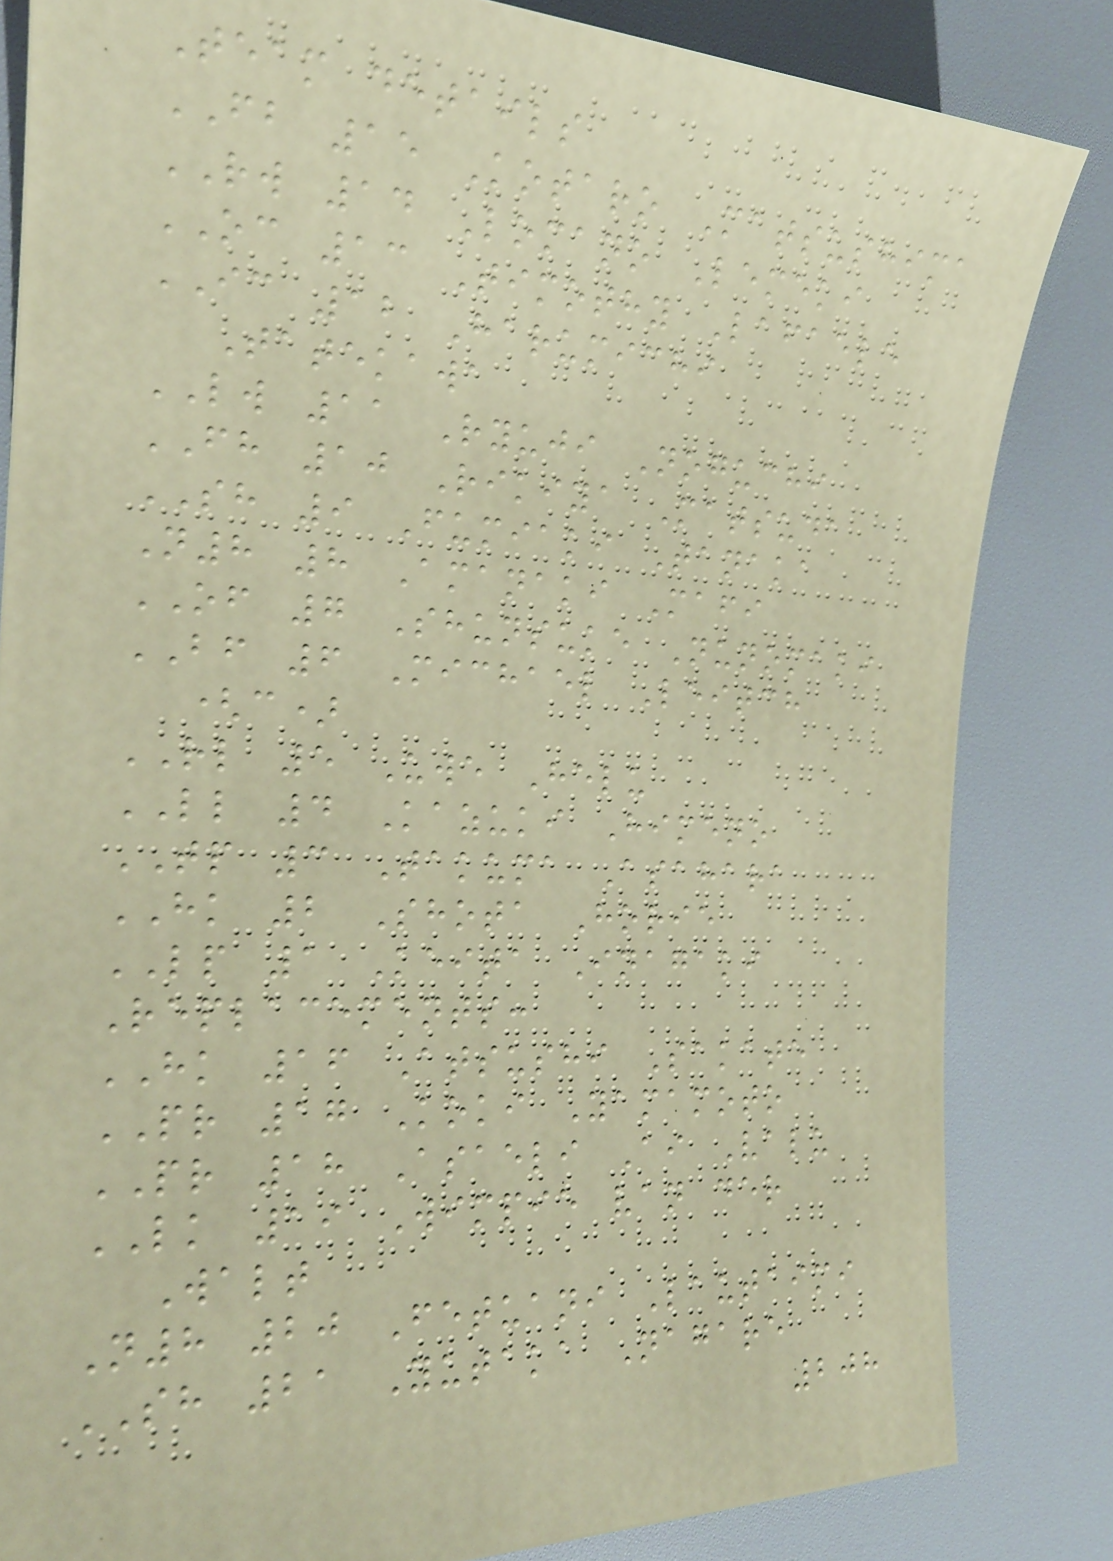Team details
FB 15 Kotaro Matsushima
RW 14 Lomano Lemeki
OC 13 Timothy Lafaele
IC 12 Harumichi
Tatekawa
LW 11 Ryuji Noguchi
FH 10 Rikiya Matsuda
SH 9 Fumiaki Tanaka
N8 8 Amanaki Mafi
OF 7 Shunsuke Nunomaki
BF 6 Michael Leitch
(c)
RL 5 Uwe Helu
LL 4 Kazuki Himeno
TP 3 Takuma Asahara
HK 2 Shota Horie
LP 1 Keita Inagaki
Replacements:
HK 16 Atsushi Sakate
PR 17 Koki Yamamoto
PR 18 Asaeli Ai Valu
LK 19 Wimpie van der
Walt
N8 20 Fetuani Lautaimi
SH 21 Yutaka Nagare
208
